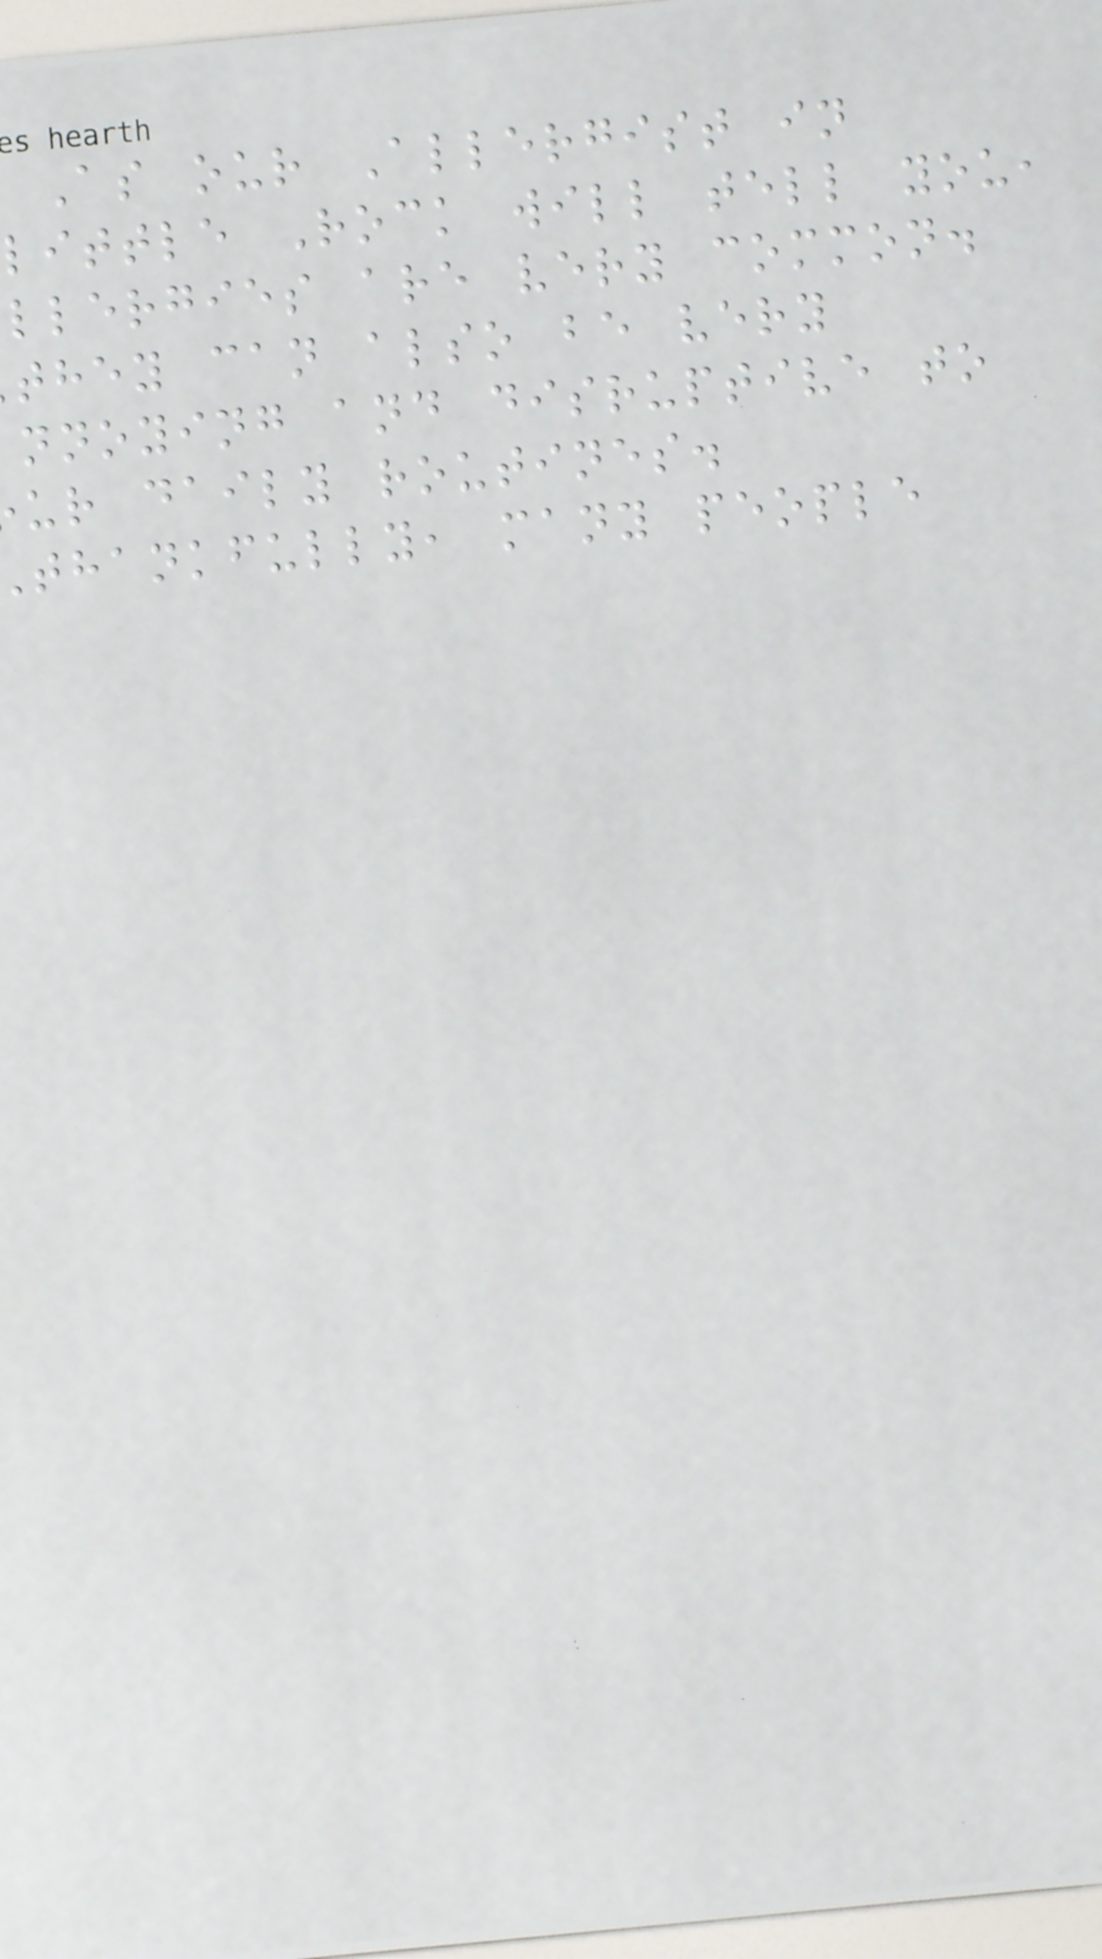As our Allergist in
little Rock will tell you,
llergies are very common.
they can also be very
nnoying and disruptive to
ur daily routines.
thankfully, many people
